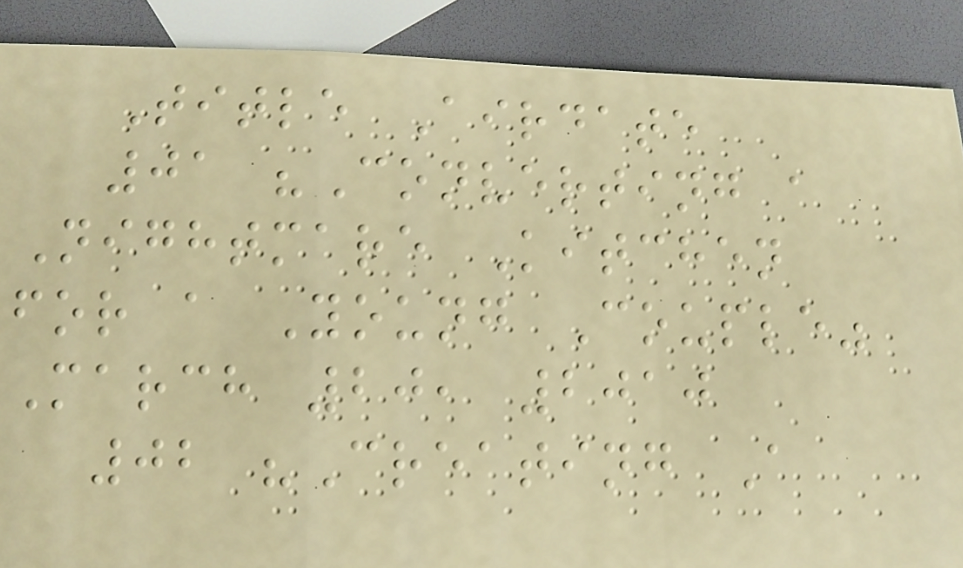Title Airdate
01 "Converting a
Nightmare Kitchen
for a Young Couple"
March 20, 2010
02 "Creating A
